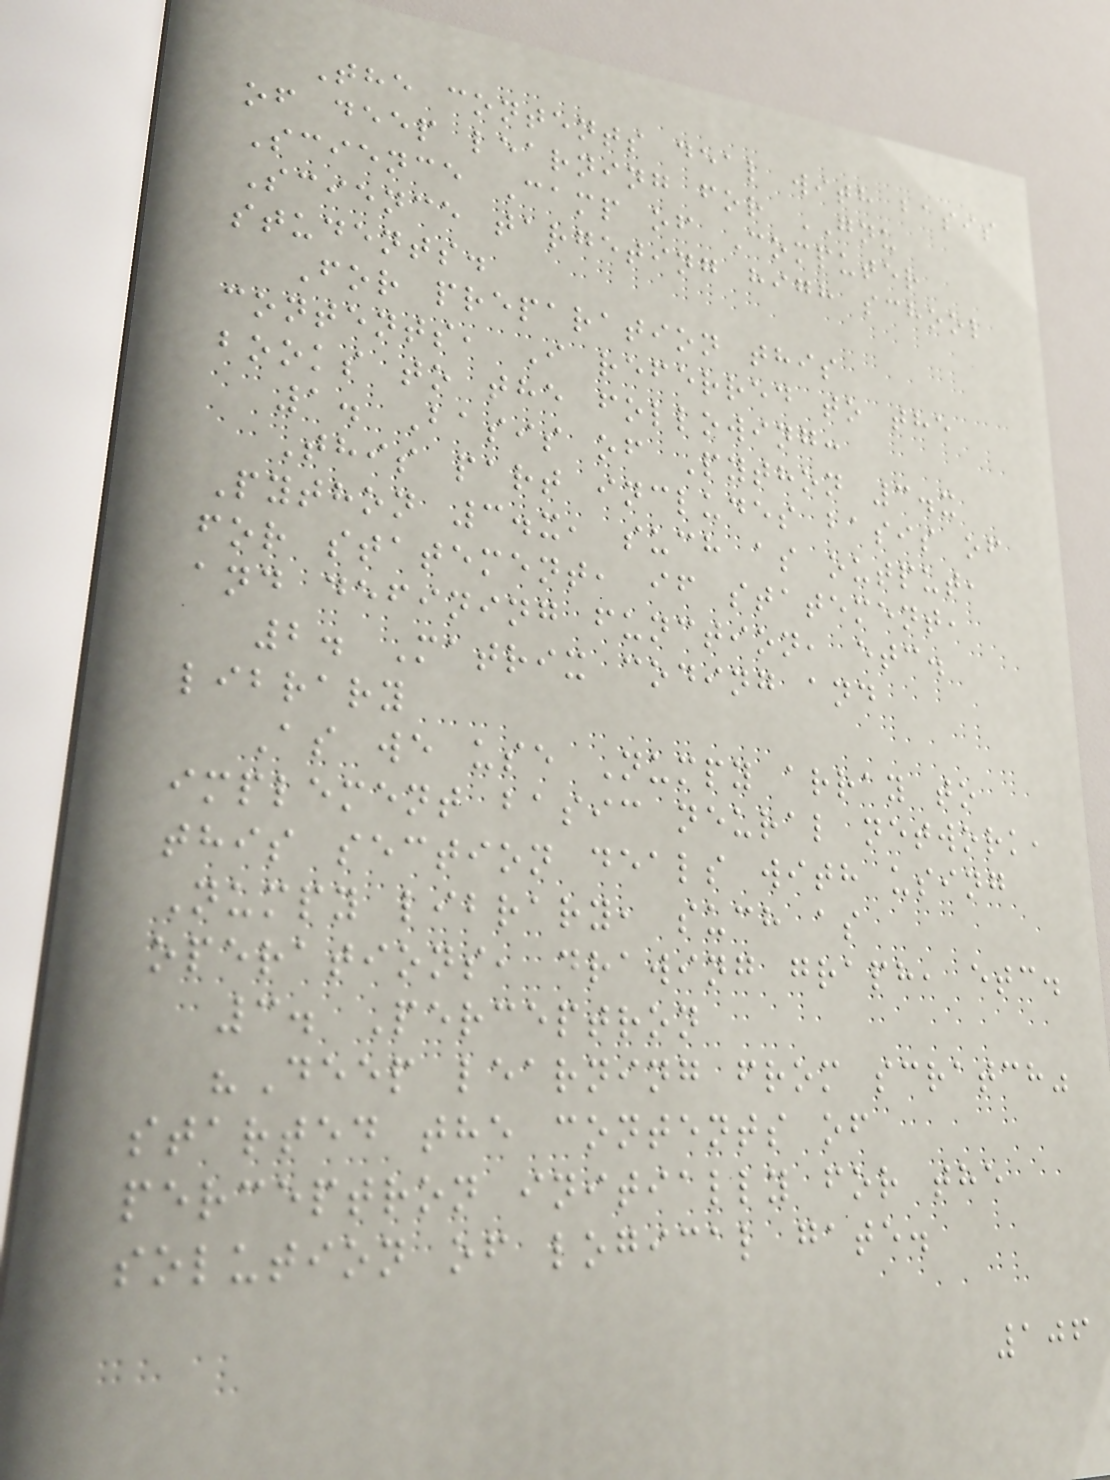The contents deal with basis
of deep learning for GNU
Science Camp of Computer
Science targeting high school
students.
For preparation this
contents, I referred to the
books to the following:
1. Basis of Python 3.x
This part includes basis of
Python 3.x, such as output,
for statement, if statement,
and defining function, etc.
2. Matrix coding and
library
As we use Numpy array to
implement basic neural network,
this section deals with using
Numpy library, such as
operations, drawing graph, etc.
3. Perceptron
"Deep learning from scratch"
started the contents of
perceptron initially for the
solution of logical gate.
106
